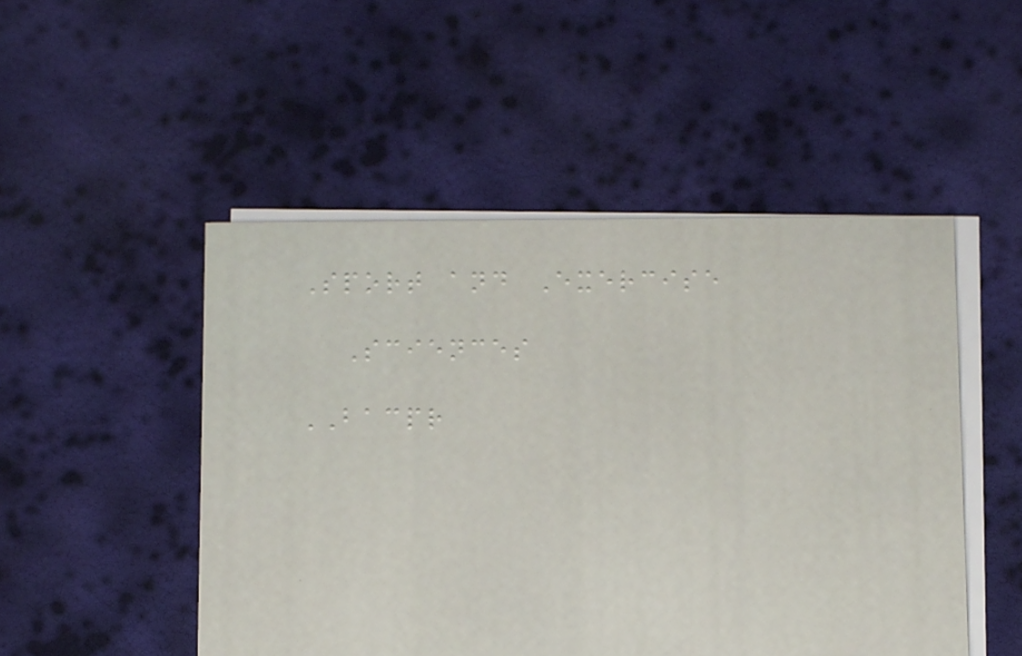Sport and Exercise
Sciences
BACPR
